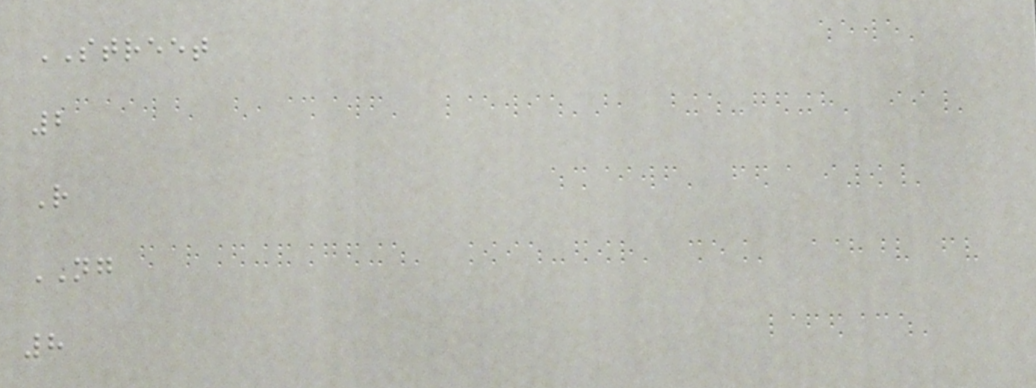STREET
2
R
NG
8
